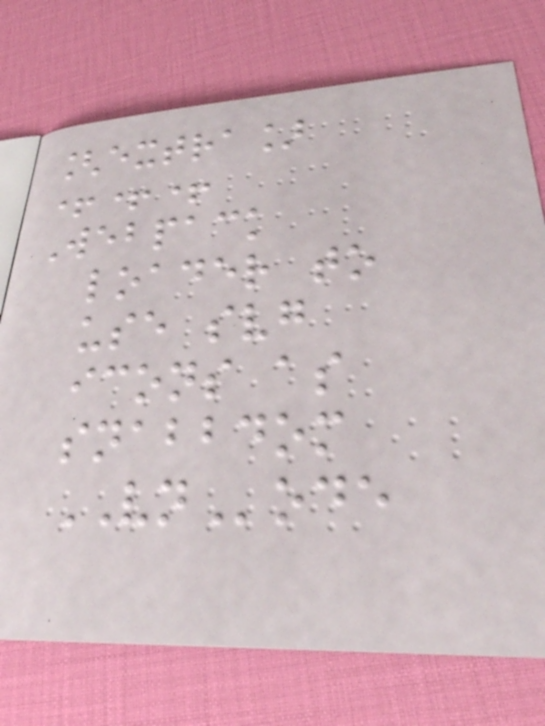[extra]
+++
Webpack
loader to
use svg
icons as
snabbdom
VNode
